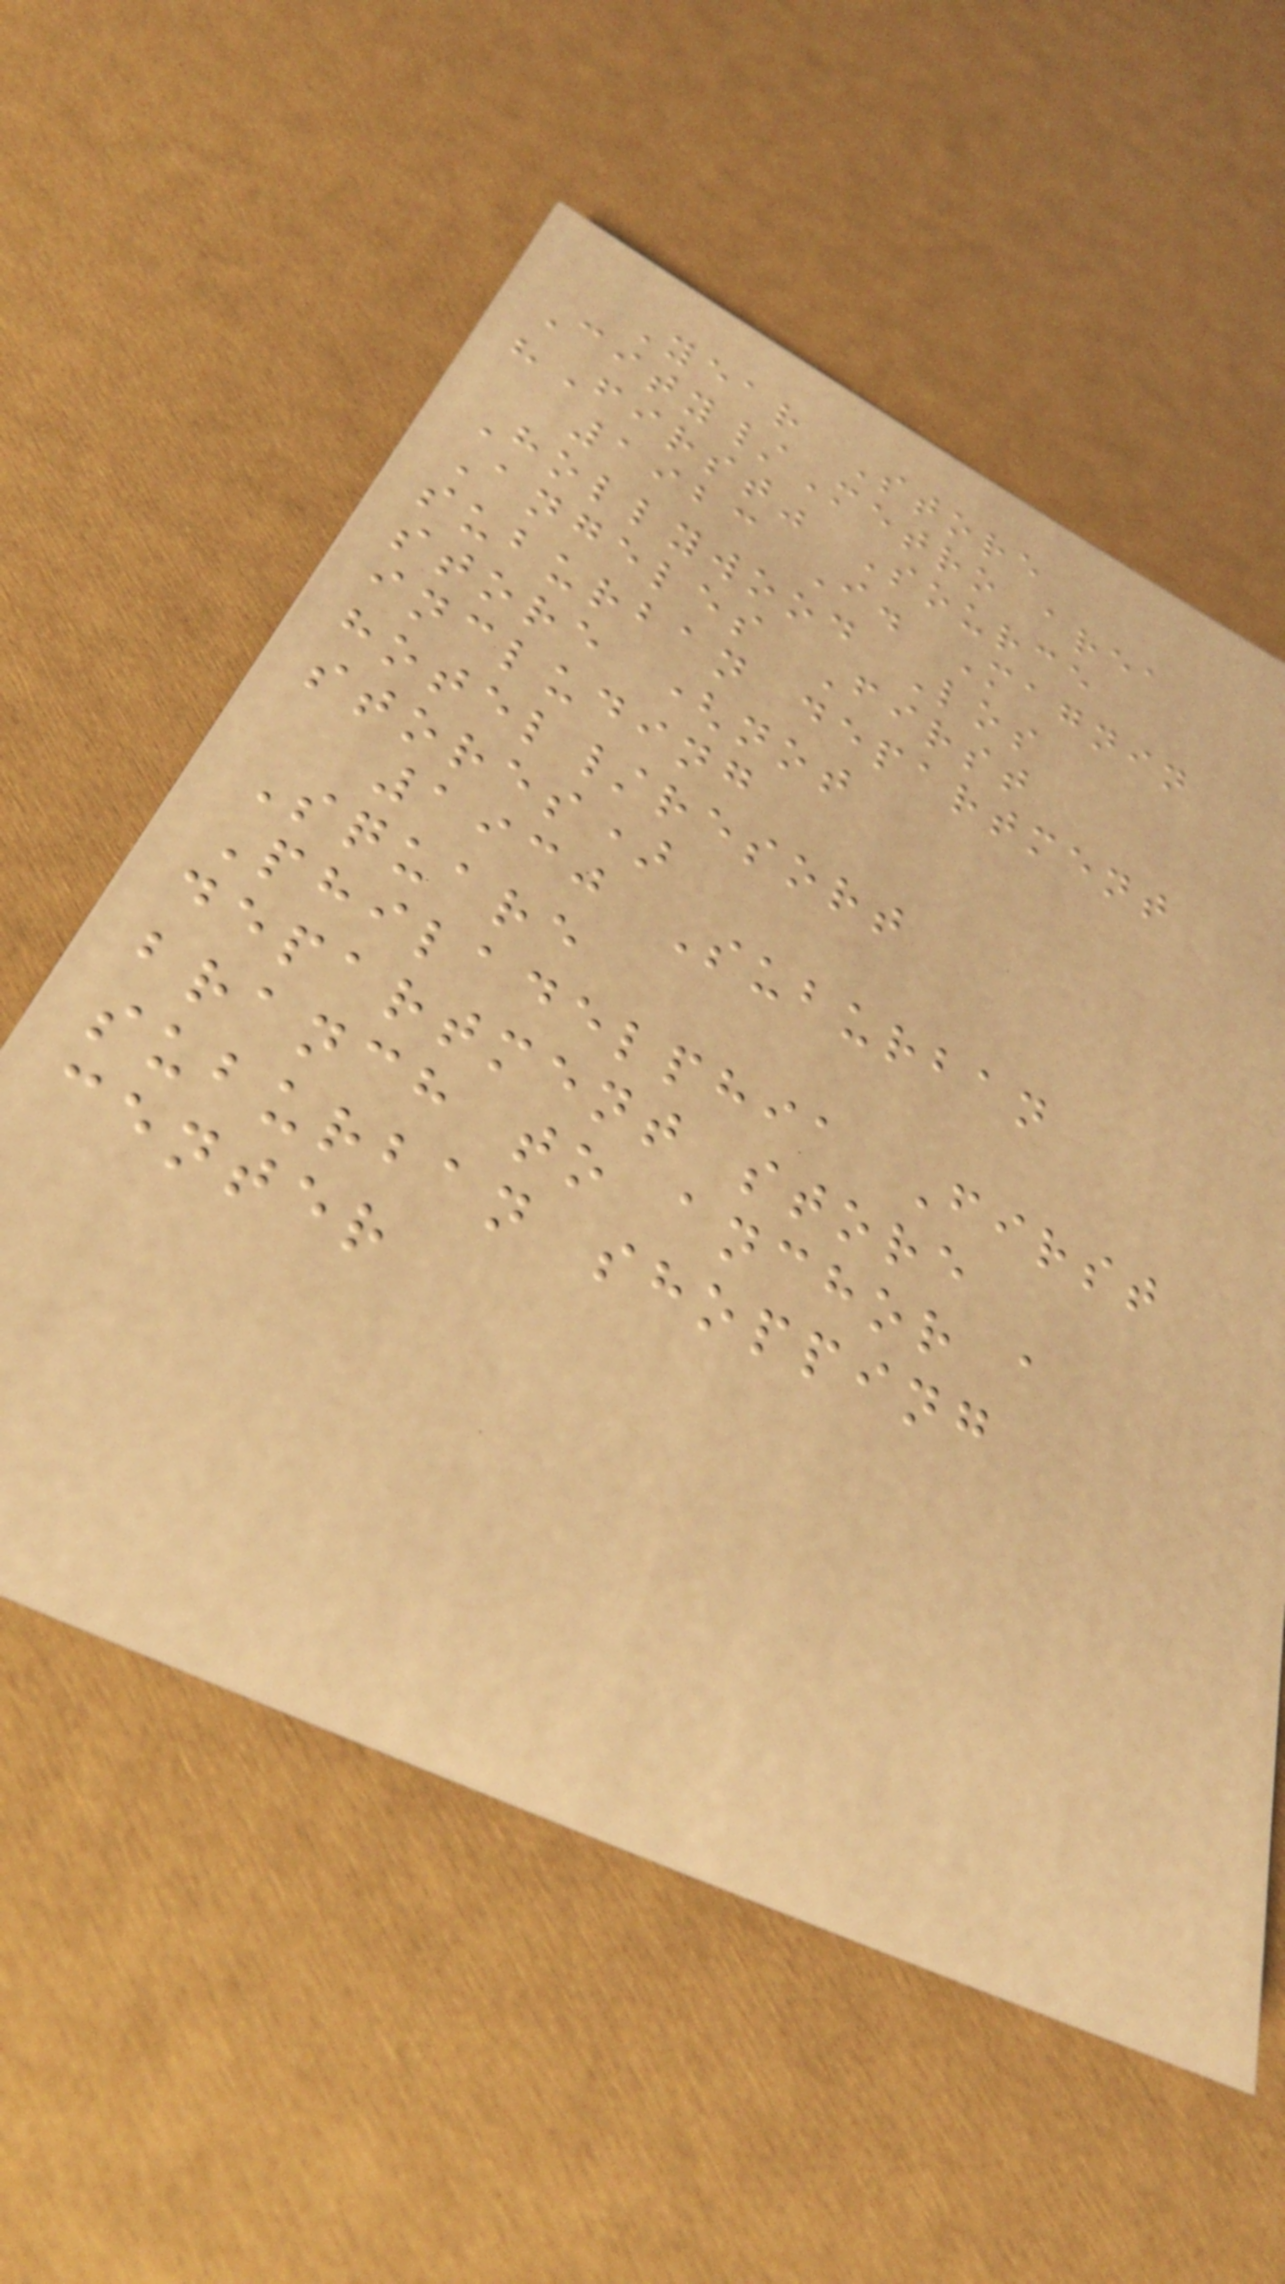Year Store
City/Metro area
"First" Source
1923 I. Magnin
Hollywood Los
Angeles First
suburban department
store (not
including
hotel/resort
stores)
1930 Suburban
Square
Philadelphia First
department store
branch to anchor a
suburban shopping
center
